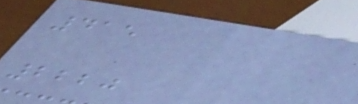415
2220
